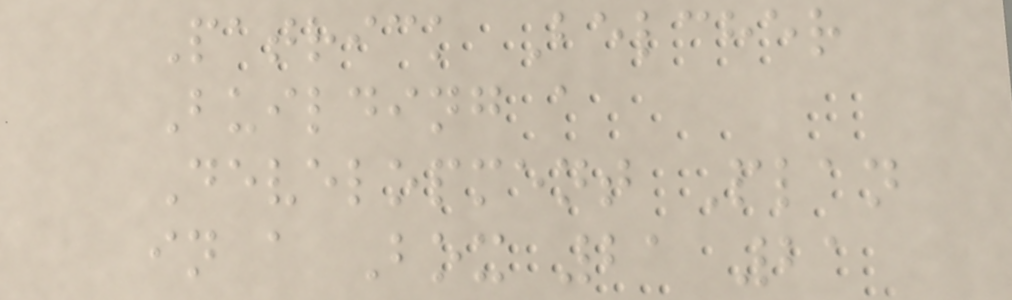Patrick Belcher
Building a
Development Plan
in a Box 21 21
